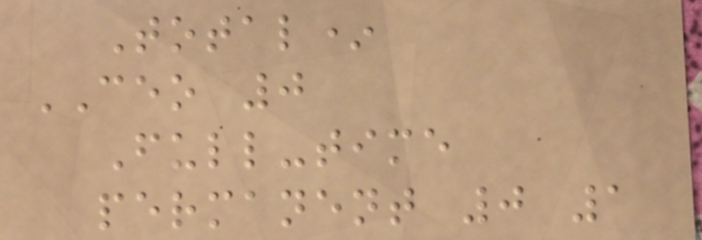Total*
CEO 0
Full-time
permanent 0 1
